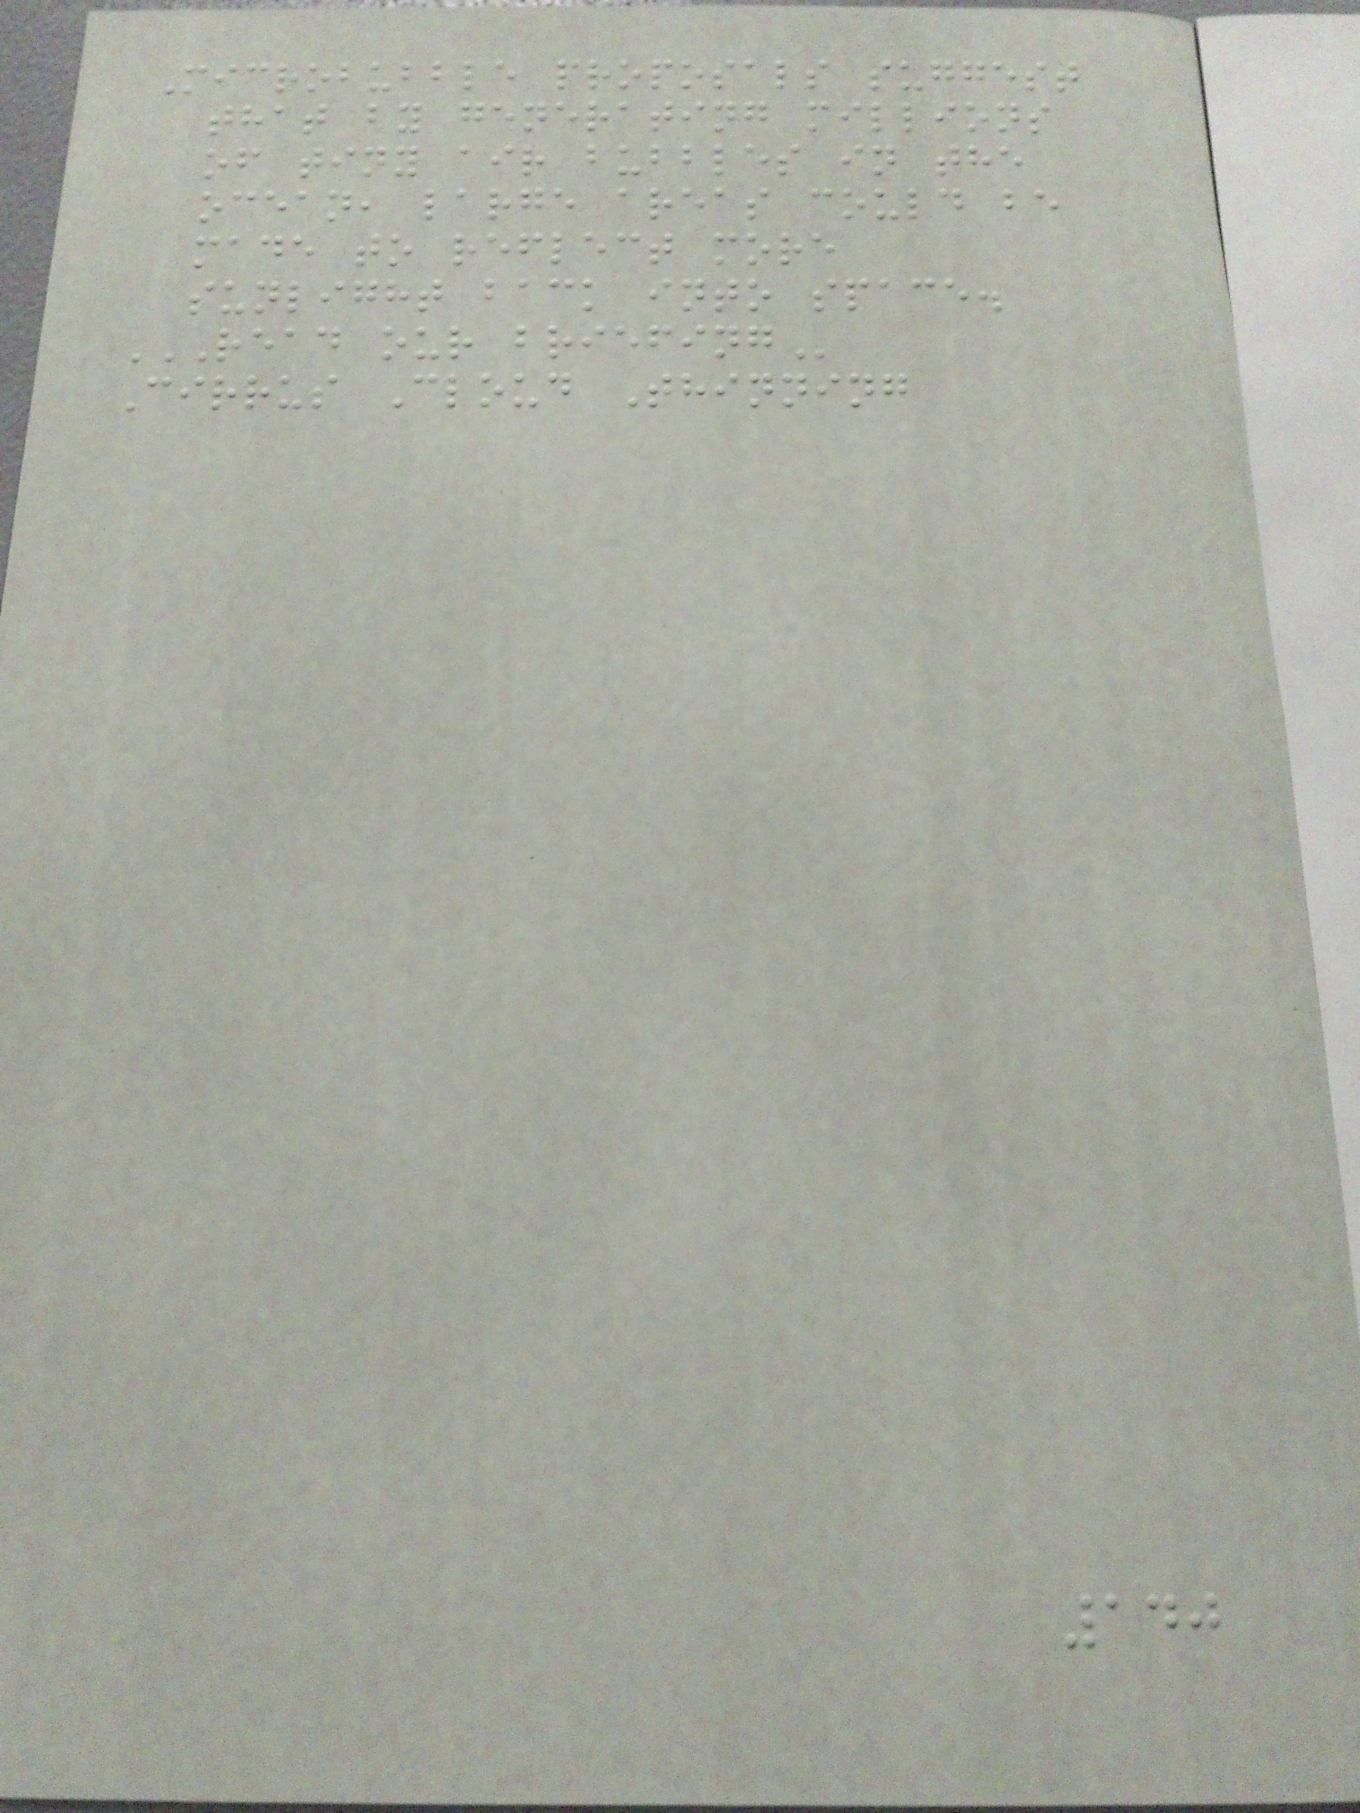Microbubble proposals suggest
that by generating millions
of tiny air bubbles in the
ocean, large areas could be
made to reflect more
sunlight back into space.
READ OUR BRIEFING
Cirrus Cloud Thinning
140
